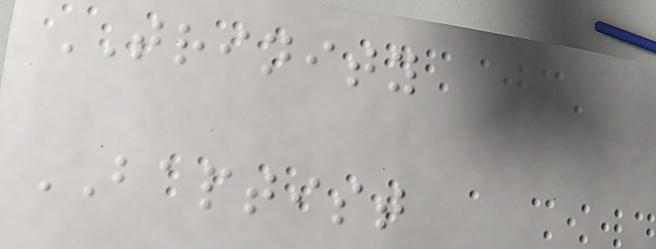TRINITY
BAPTIST
